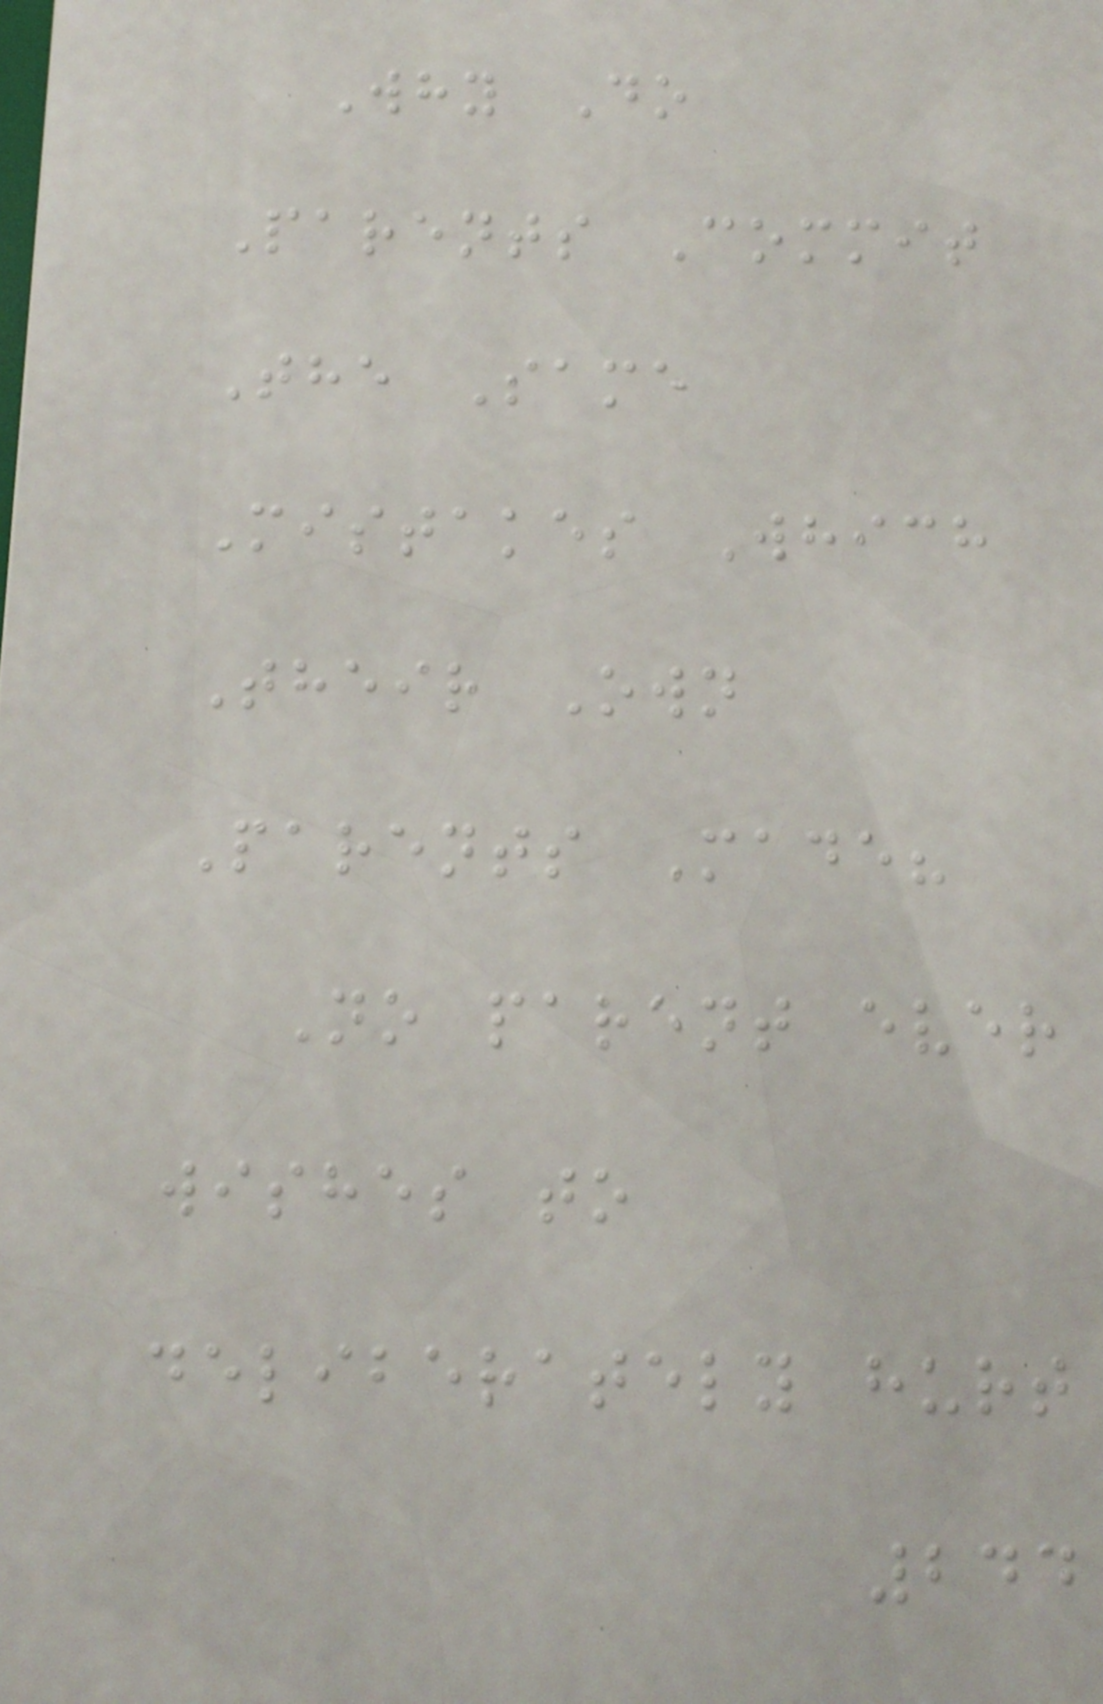Why Do
Parents Commit
The Same
Mistakes Which
Their Own
Parents Made?
No parent ever
wishes to
deliberately hurt
244
